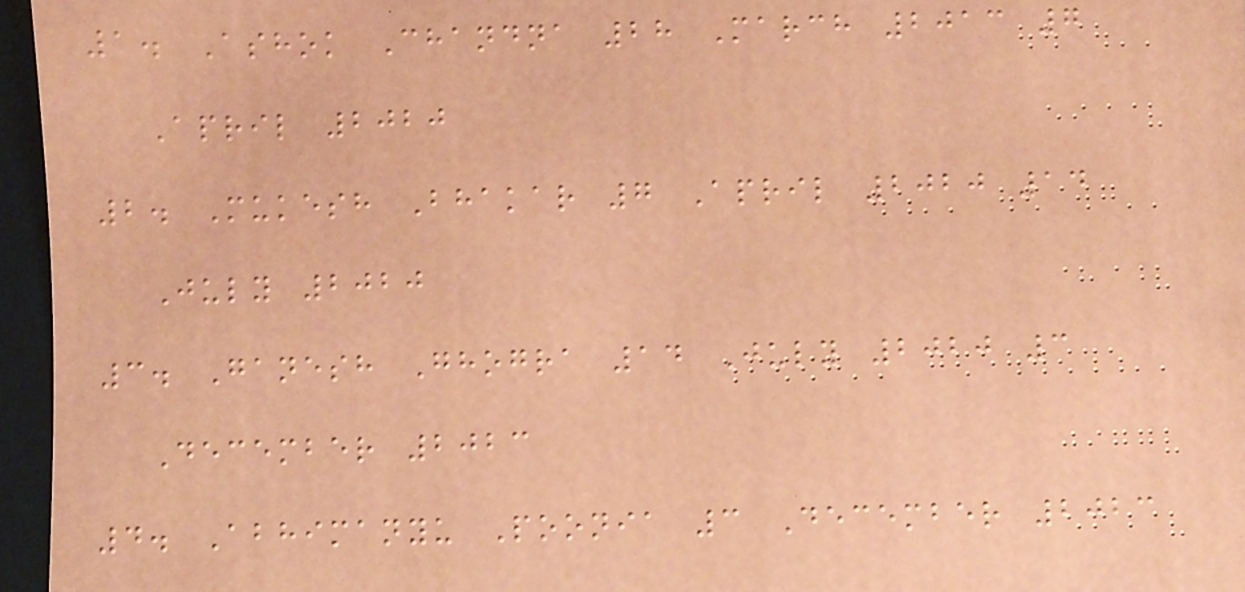1. Ashok Chandna 28 March 2013 7
April 2020
2. Mukesh Bhakar 7 April 2020 14
July 2020
3. Ganesh Ghogra 14 July 2020 3
December 2023
4. Abhimanyu Poonia 3 December 2023
